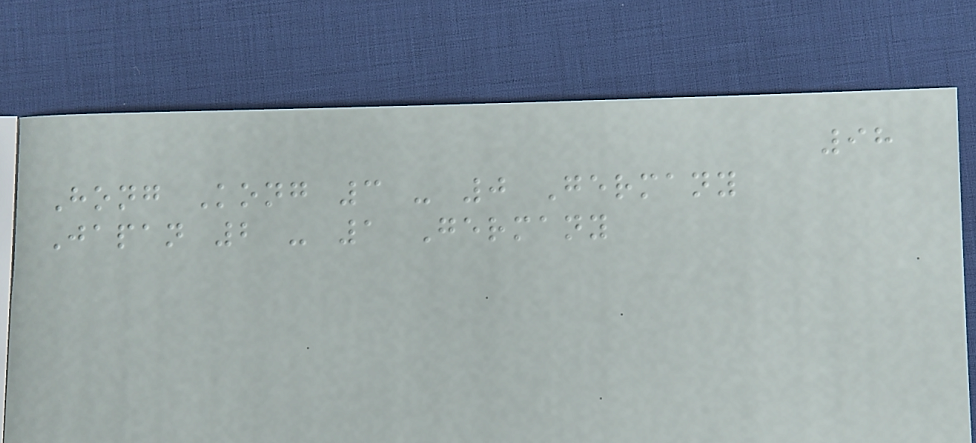98
Hong Kong 3 - 0 Germany
Japan 2 - 1 Germany
